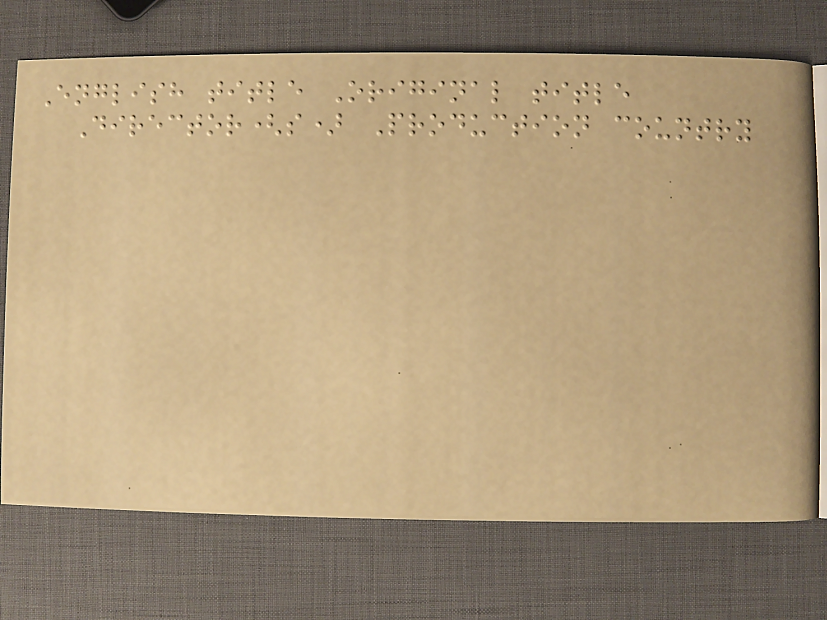English title Original title
Director(s) Production country
